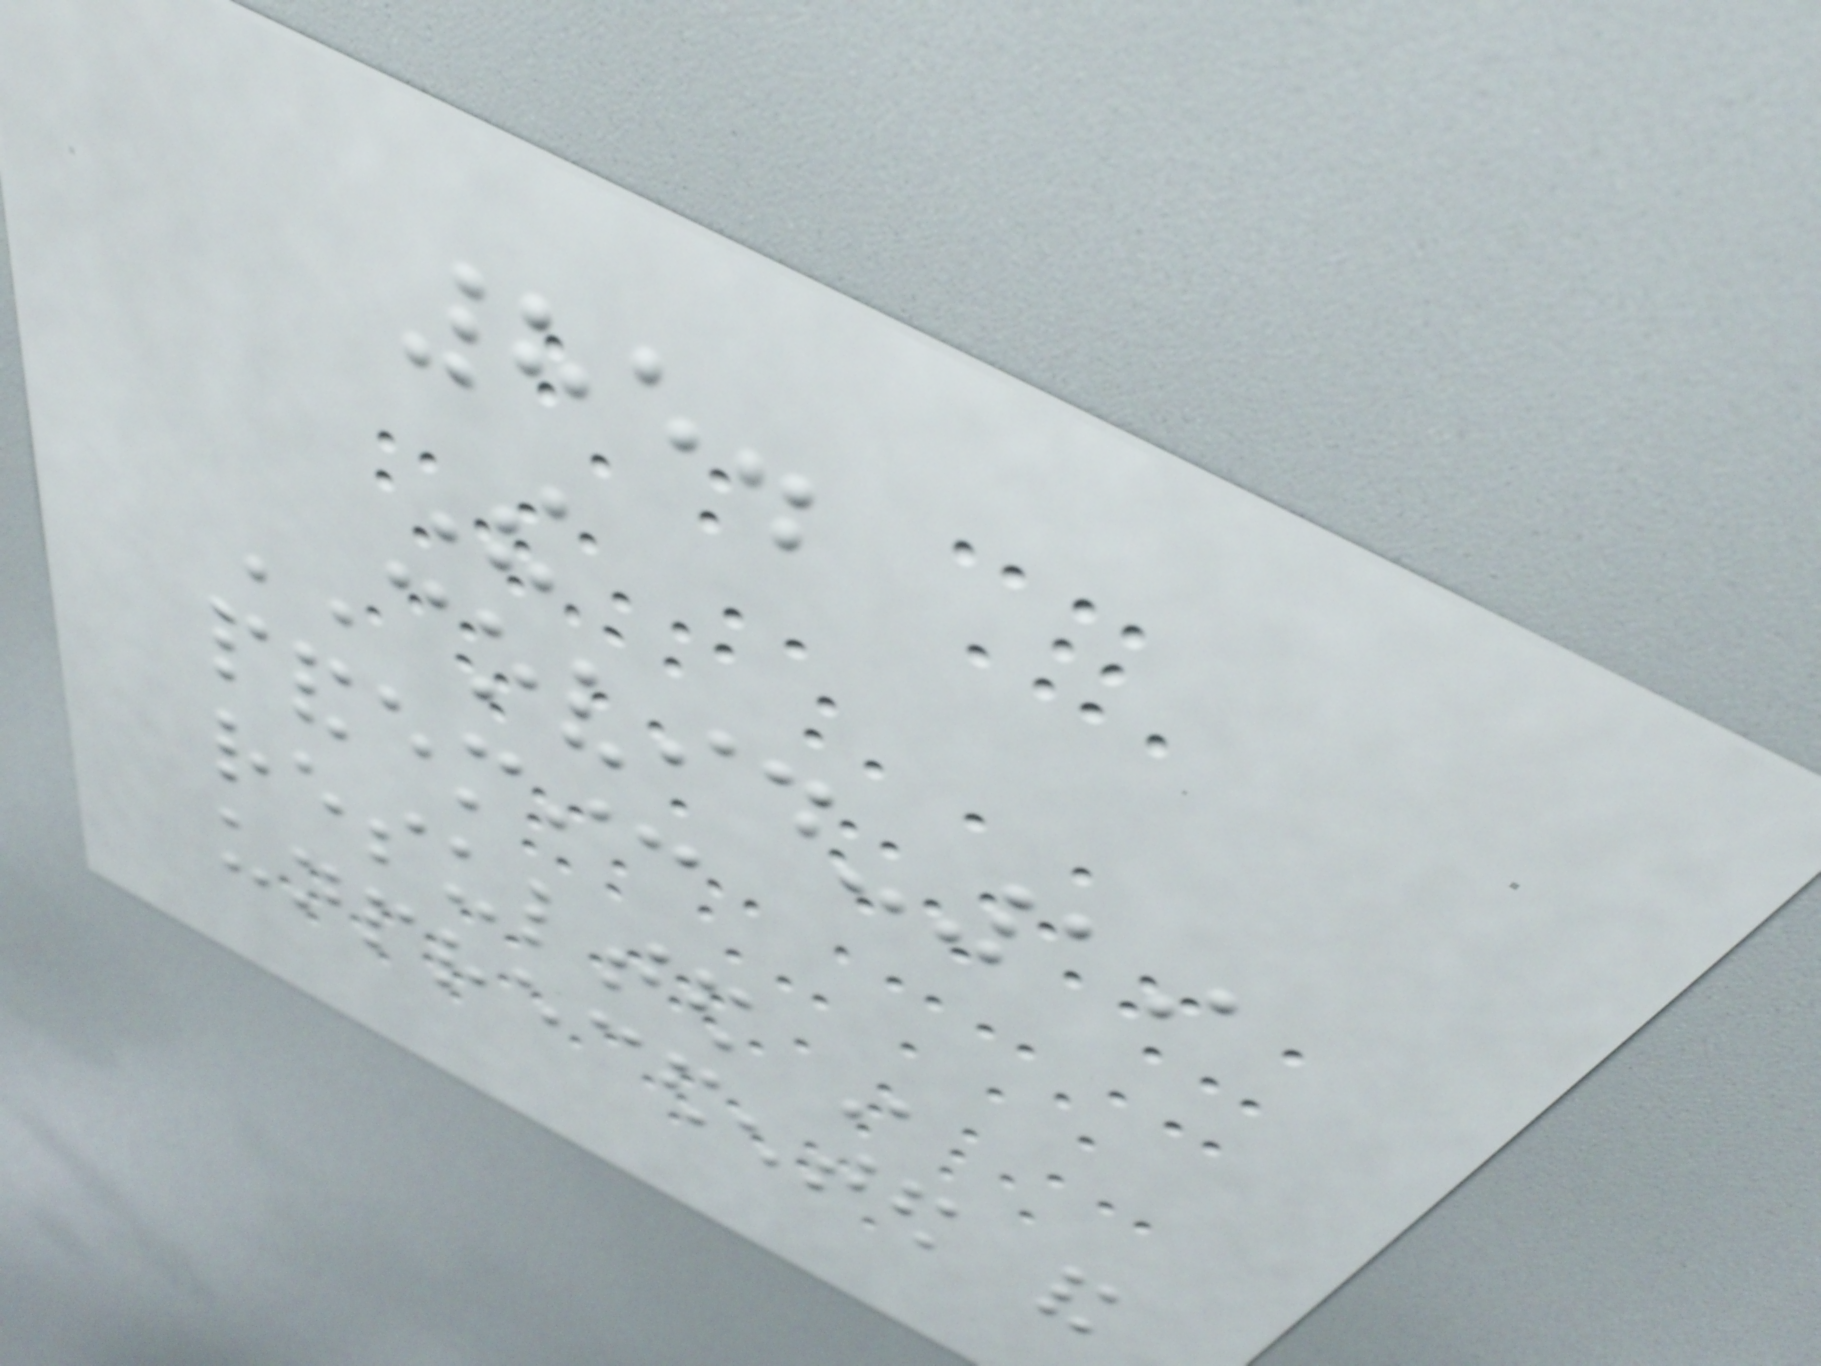85.
The
COVID-19
pandemic
resulted in
unprecedented and
